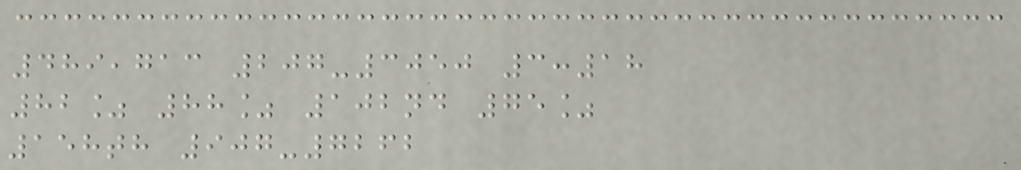489,713 207-3050 3:18
82% 88% 102nd 75%
158th 907-7262
